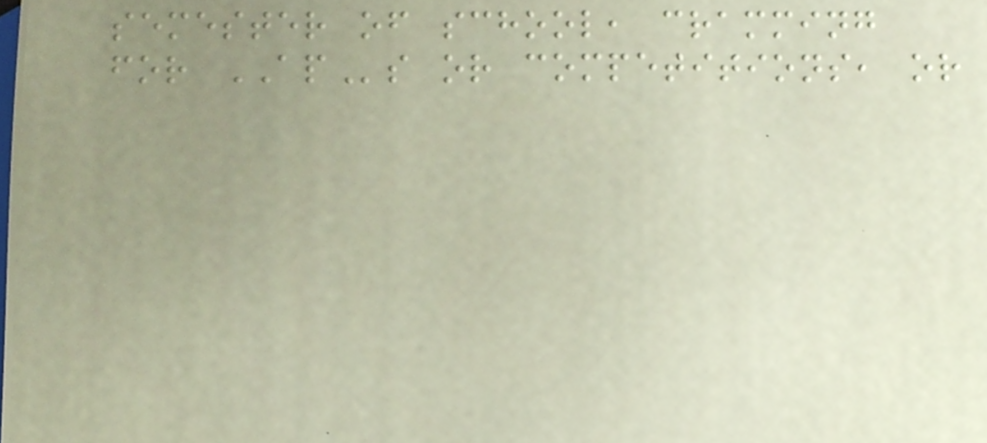semester of school, cramming
for APs or competitions, or
